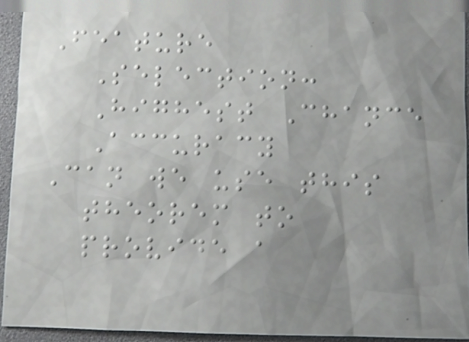Feature
Selection:
Highest Chance
Accuracy
Can we use this
theorem to
provide a
